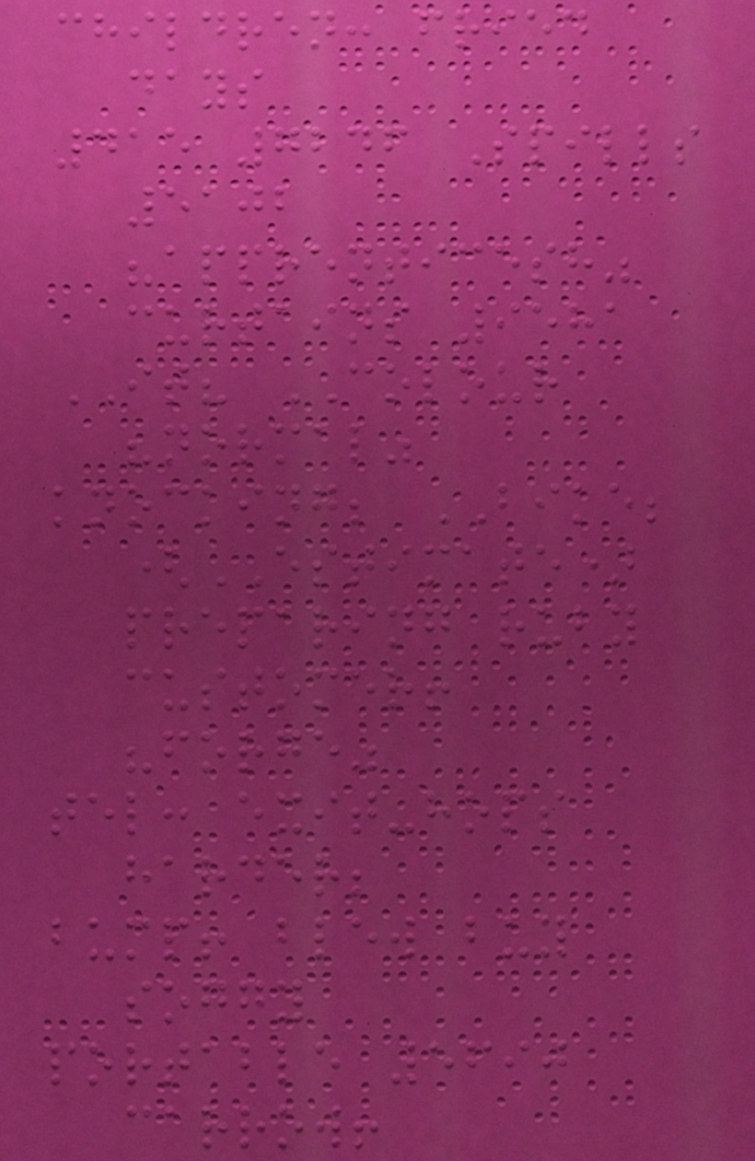children: fried
days
415 7246 Spills
5102
"apprenticesh"
curtains 9581
IT? COLOUR
"normal"
knocking; BIKE;
(ESTIMATE)
preparing ruby
customer!
"forge"
tel: exit-hops
harder;
bump! blew buy
soggy
portable 5690
carrow!
